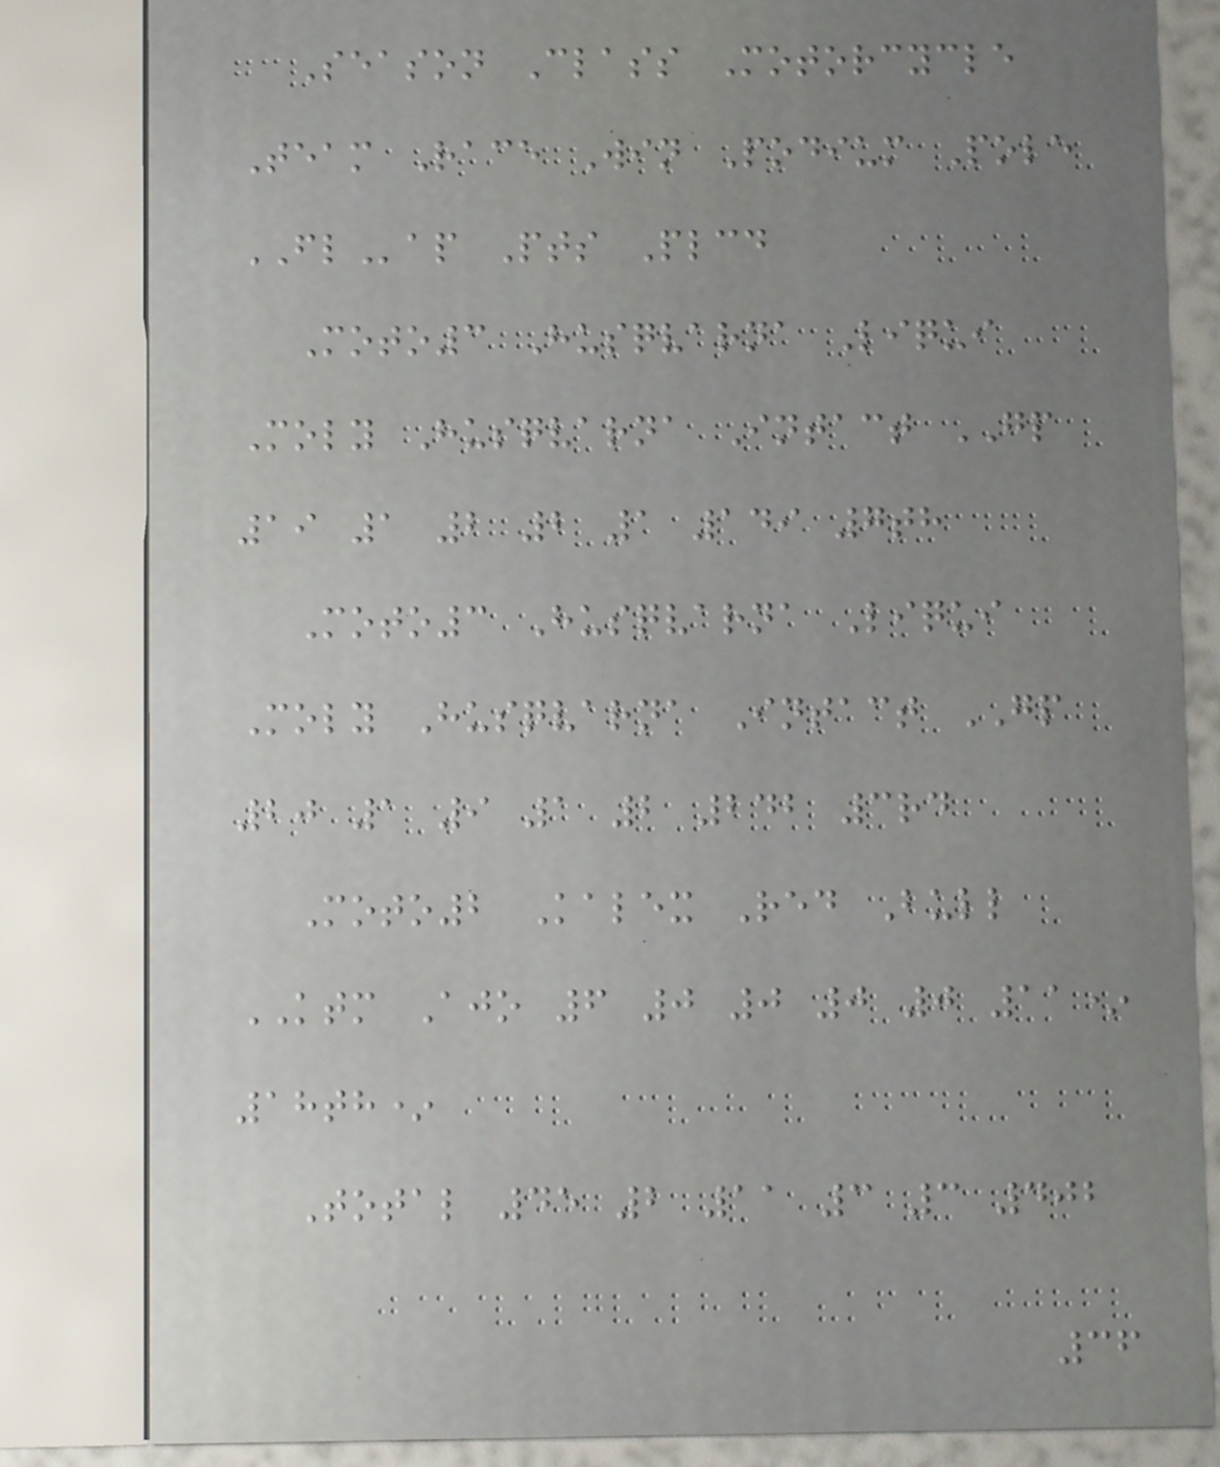Season Class Motorcycle
Team Race Win Podium Pole
FLap Pts Plcd
Moto3 Husqvarna Liqui
Moly Husqvarna Intact GP
19 1 2 2 1 149 7th
Moto3 Husqvarna Liqui
Moly Husqvarna Intact GP
20 1 9 1 2 242 3rd
Moto2 Kalex Red Bull
KTM Ajo 6 0 0 0 0 11*
18th*
Total 45 2 11 3 3 402
36
